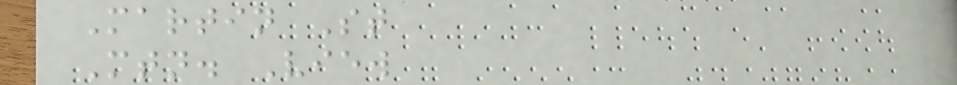Martin St
Mtn. View
